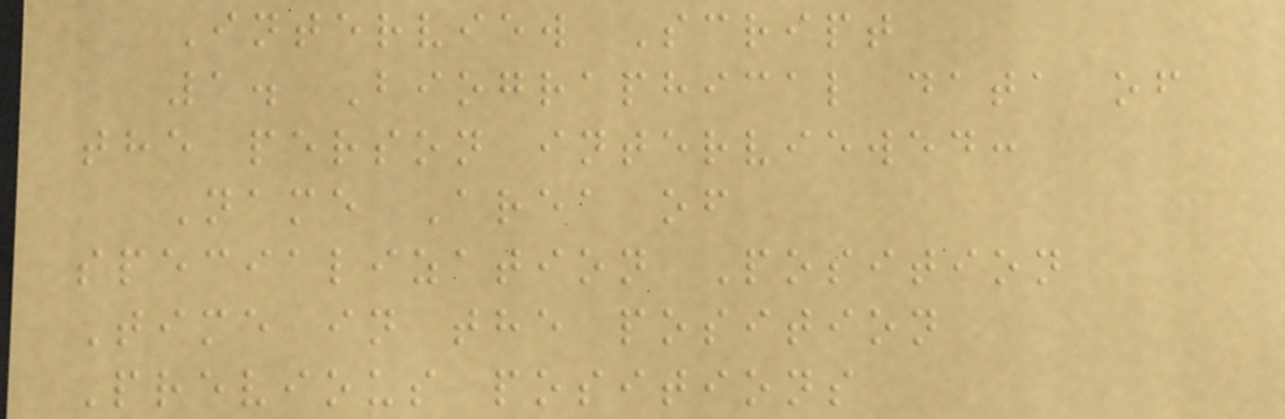Interview Script
1. Biographical data of
the person interviewed:
Name Area of
specialization Position
Time in the position
Previous positions
